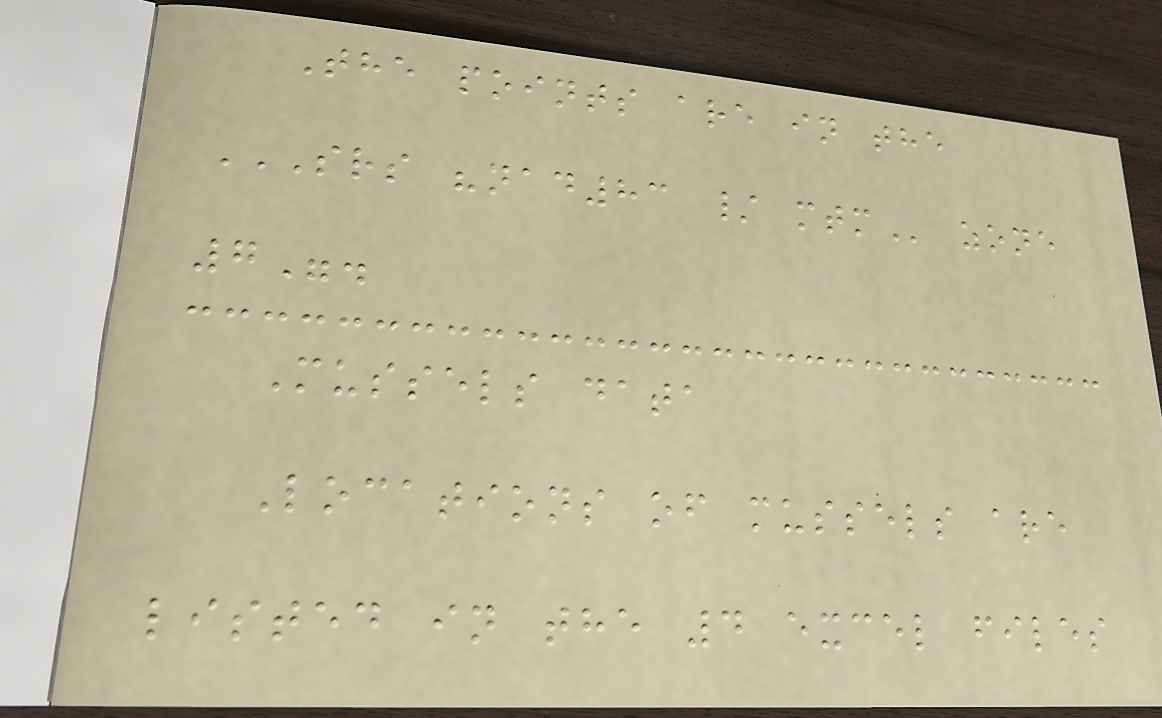The points are in the
SRS "NAD83 / MTM zone
7".
Mussels data
Locations of mussels are
listed in the 4 excel files
